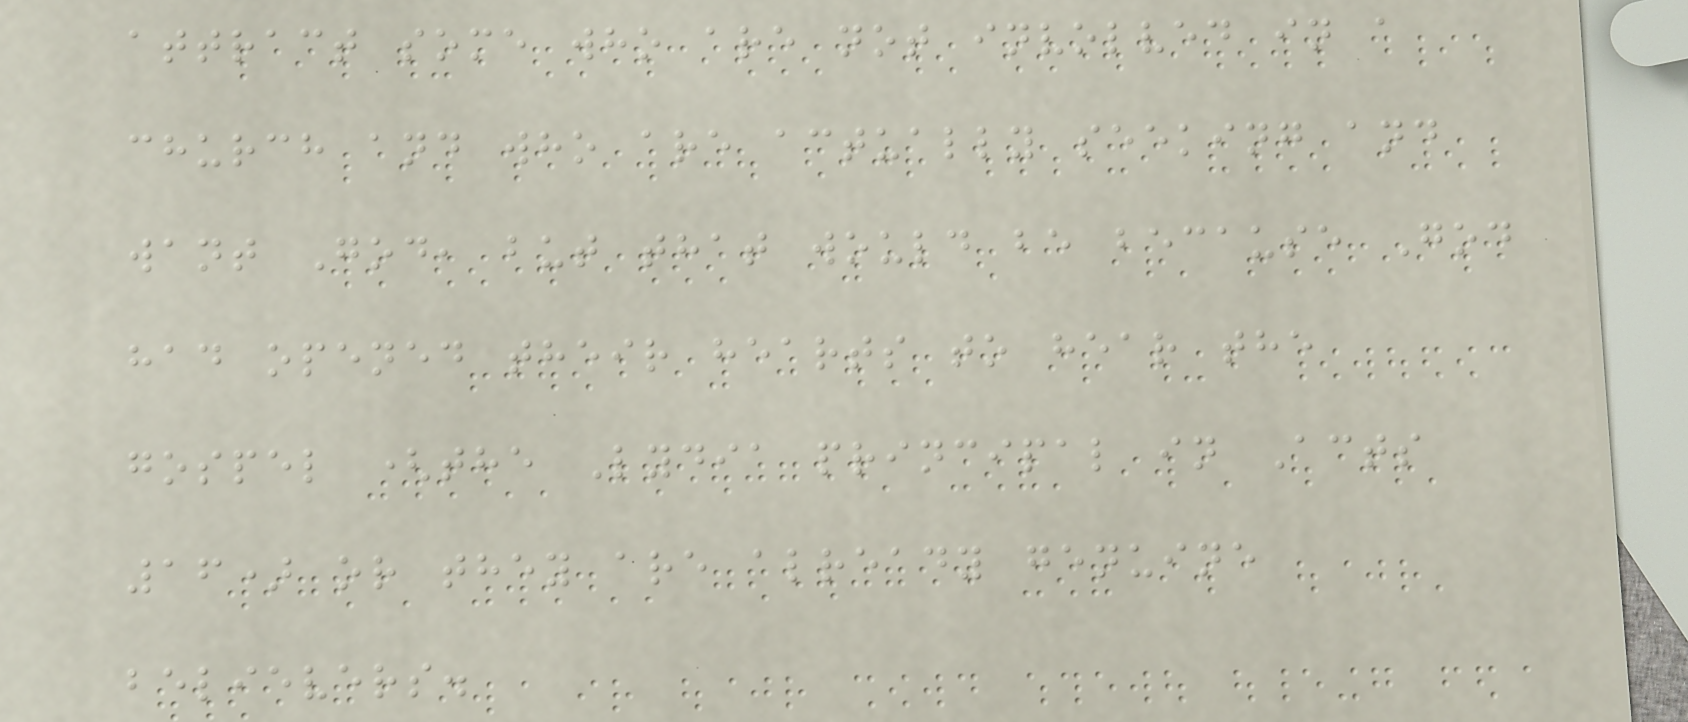attract some who are not involved in a
church and who are actually seeking and
want God, but that would be because God
had opened their hearts to hear the
gospel (the Lydia principal in Acts
16) or they are already genuine
believers.
